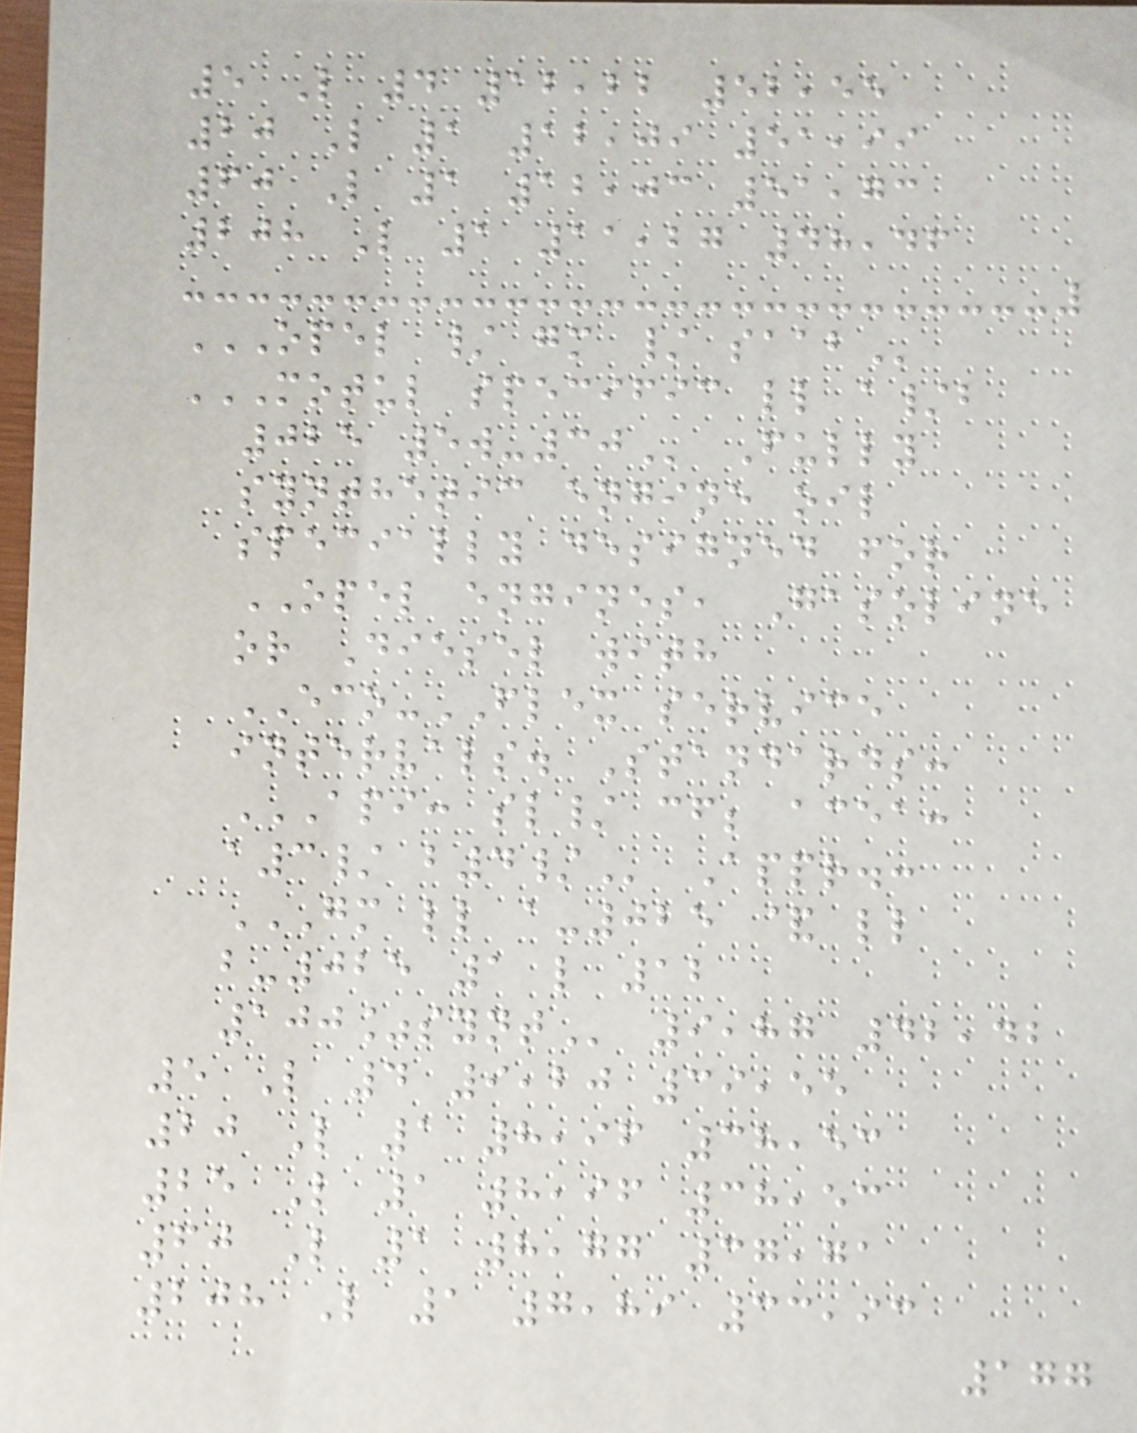5 L 4 12,22 52,55
20 L 1 12,09 51,99
60 L 1 12,03 51,73
208 L 1 11,27 48,46
OPEL / GM / SAAB
MOTUL SPECIFIC LL A/B
025 5W-30 Fully
synthetic engine oil
specially designed for
OPEL engines, Gasoline
or Diesel with
ECO-FLEX service
intervals. Standards:
API: SL/ CF; ACEA:
A3/ B4/ Appr.:
GM LL A-025 & LL
B-025 1 L 12
100%SYNT 9,87 42,42
5 L 4 9,20 39,55
20 L 1 8,96 38,53
25 L 1 8,96 38,53
60 L 1 8,77 37,71
208 L 1 7,89 33,93
177
